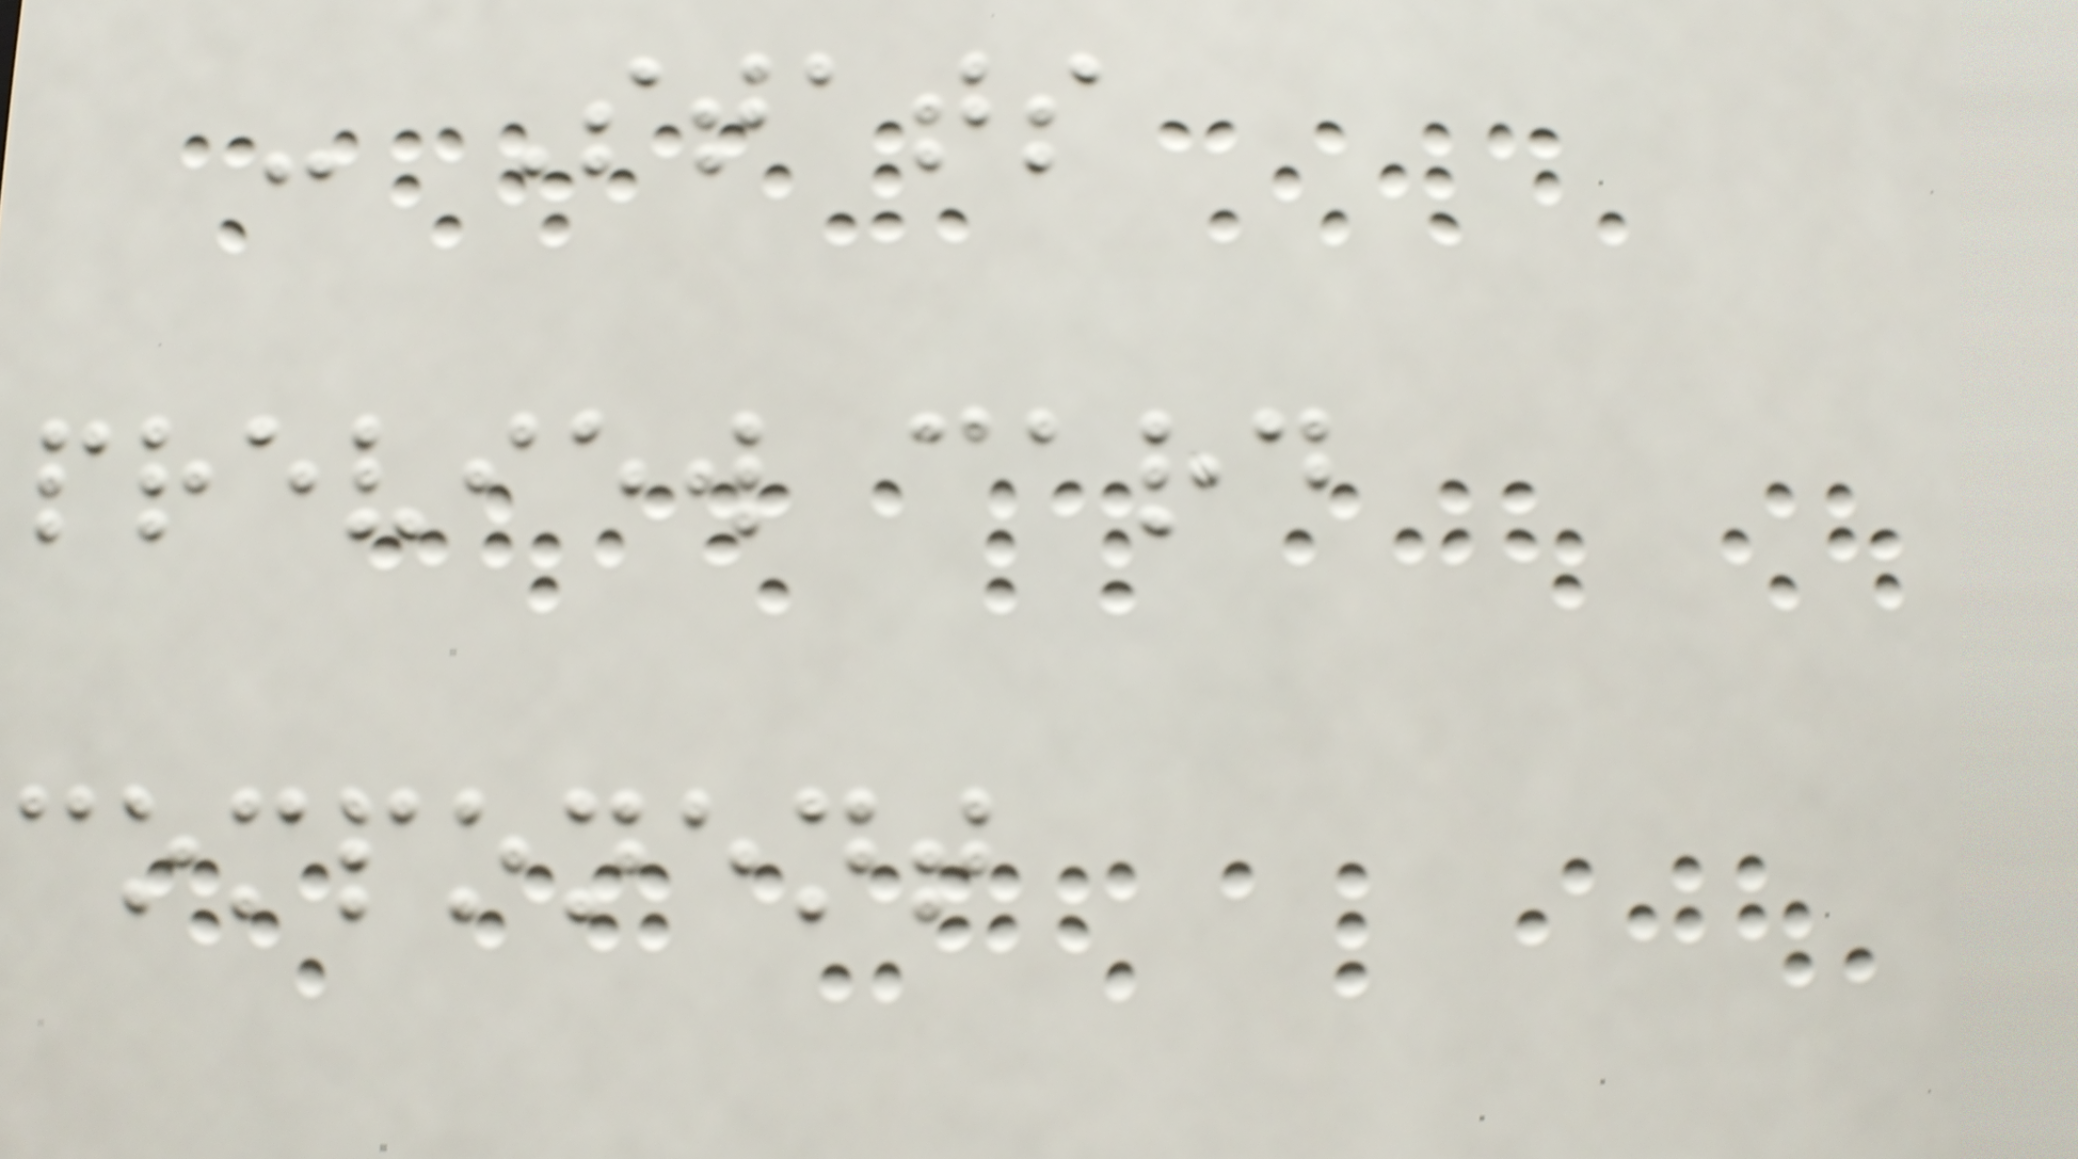- Stats
preview card
component
